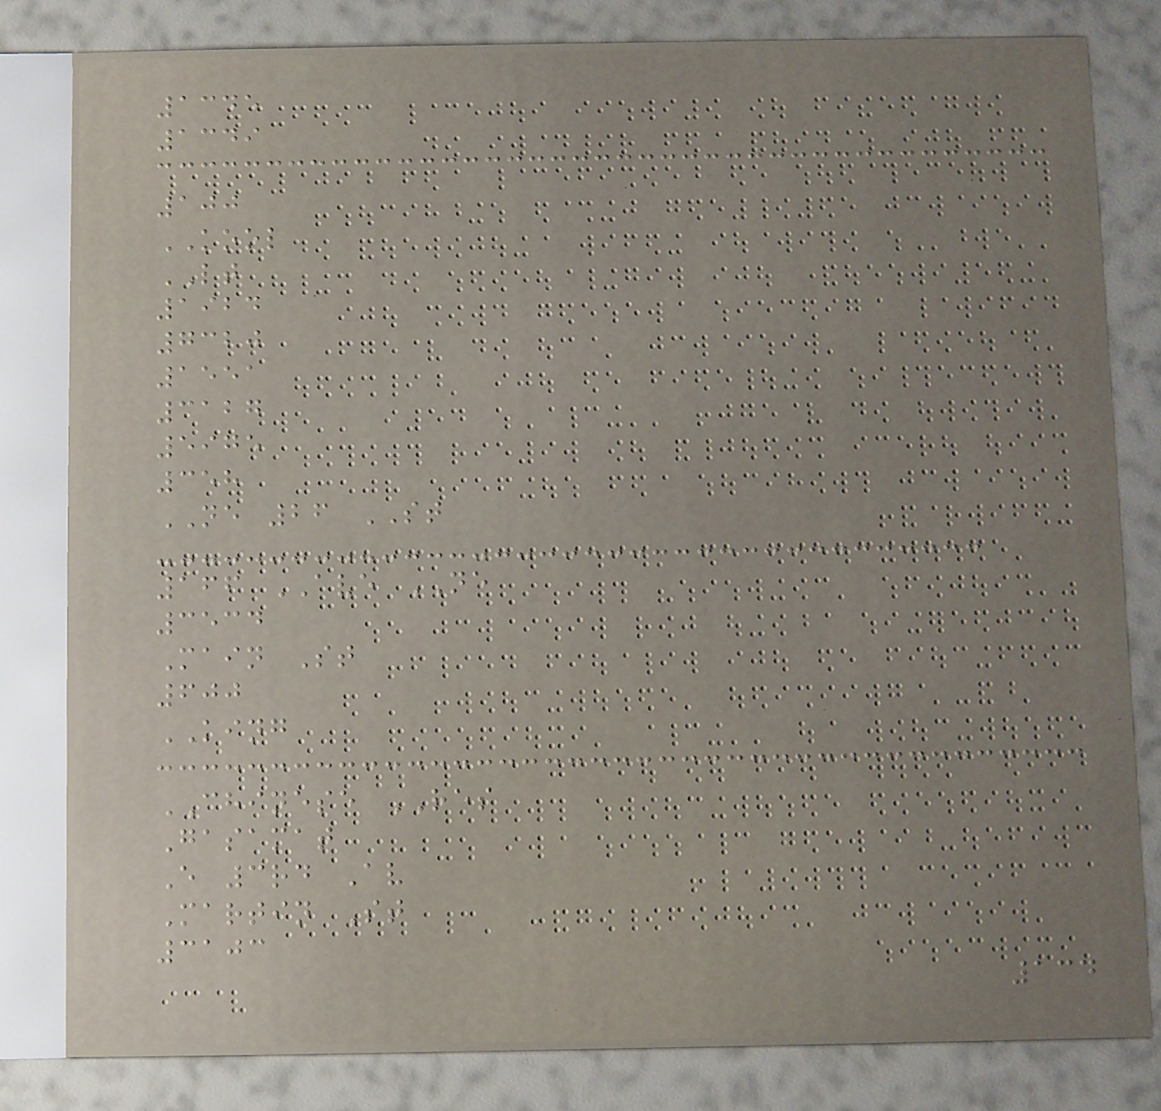1345
1349
100
KOOL
LT
1924
7320
1551
3127
5975
358
NE 26 ST
166 AVE NE
3534
Main St
600
KING
CHINESE RES
Gasamat
E 3rd Av
Martin St
3103
134
